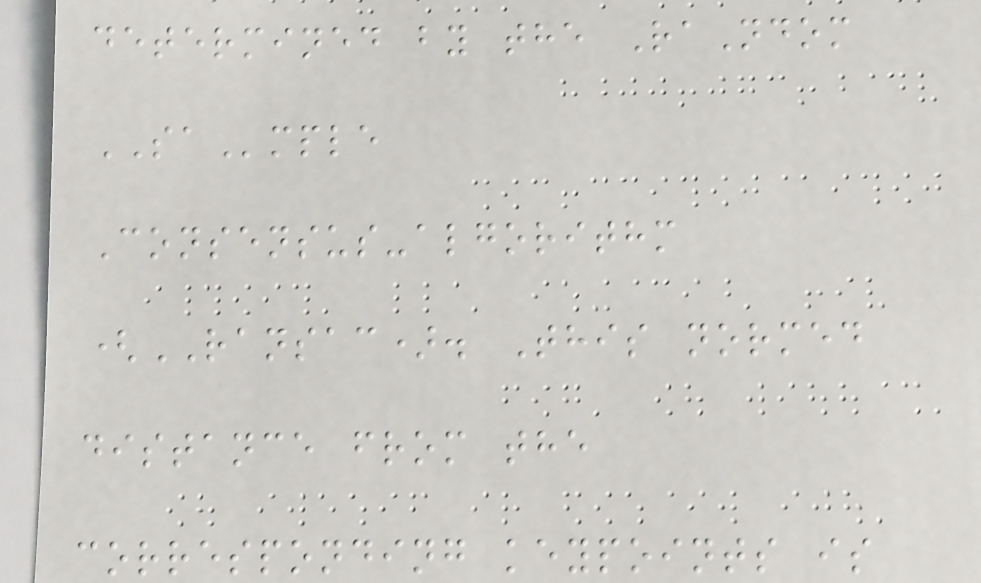determined by the RaNdom
SAmple
Consensus-algorithm
(RANSAC). This normed
distance from the
corresponding keypoints is
